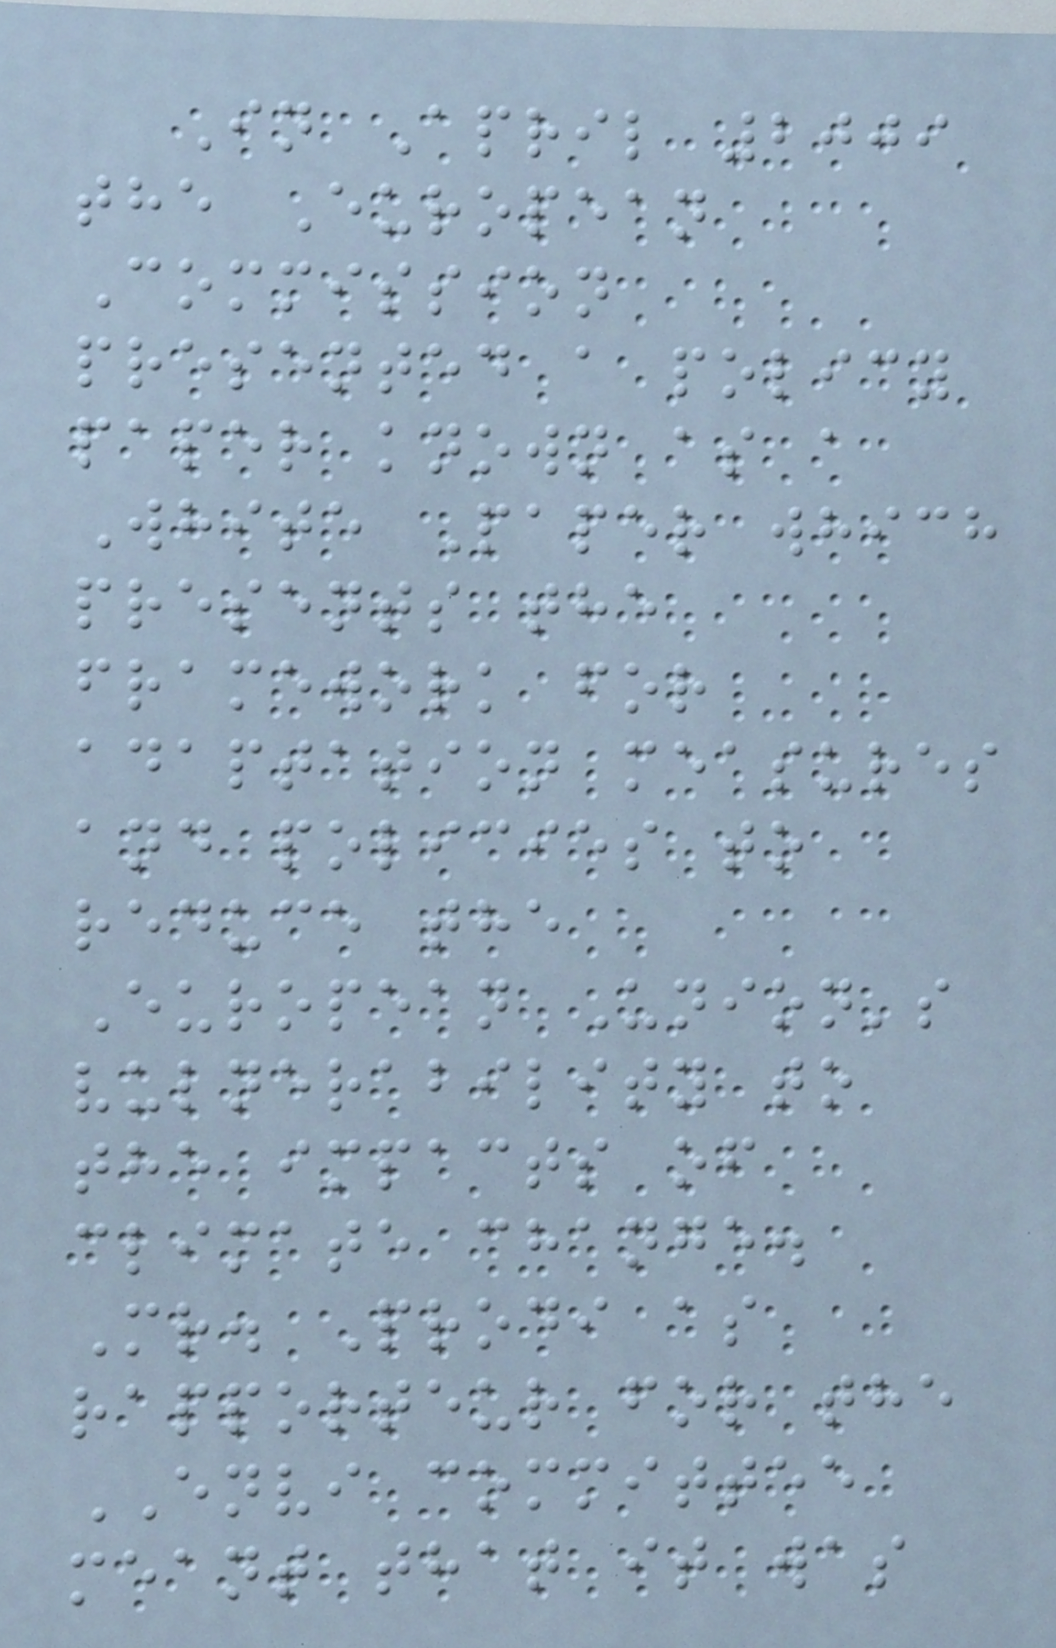In April 2009
the European
Commission
presented a policy
paper known as a
White Paper which
presents the
framework for
adaptation measures
and policies to
reduce the
European Union's
vulnerability to
the impacts of
climate change.
Mr. Prodi as
rapporteur for the
ENVI committee
meant that it was
